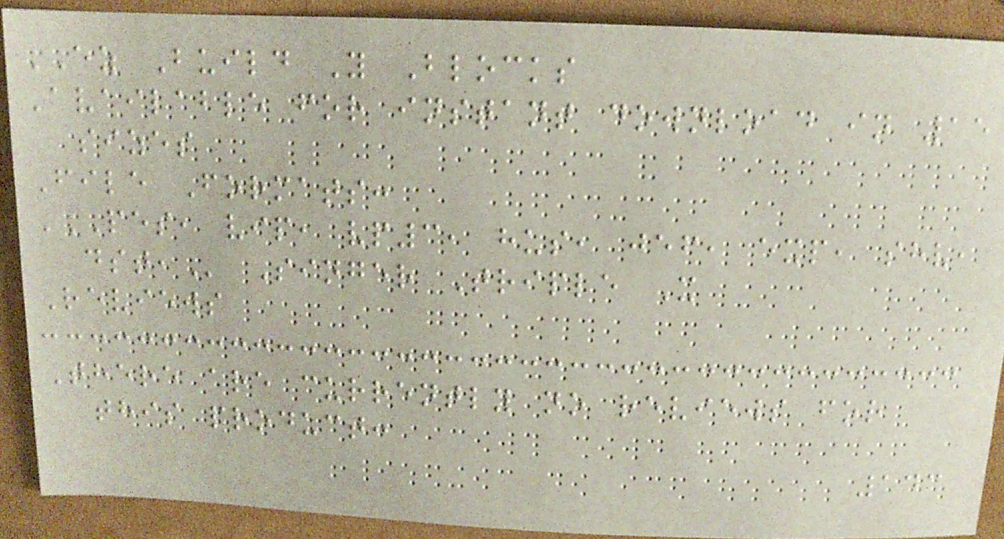EZ Build Y Blocks
Available for instant download in 15
sizes
File Formats:
PES, VIP, VP3, HUS, JEF, EXP, SHV,
DST, Singer Triple X
Reviews
There are currently no reviews for
this product:
143
